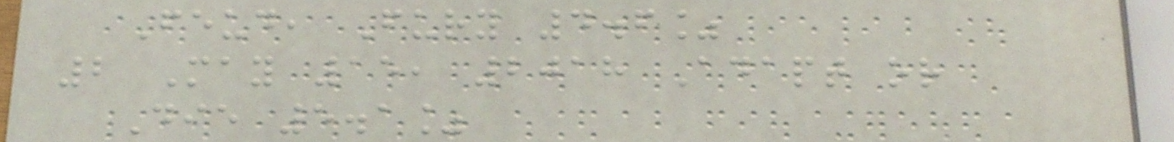Feud, Fury 4.6%
2 May 15, 2018 Adapt or
Die 5.1%
